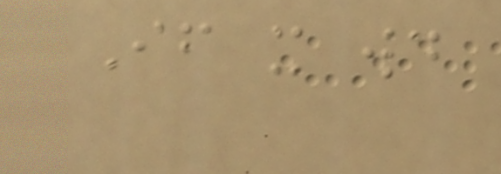If it would
